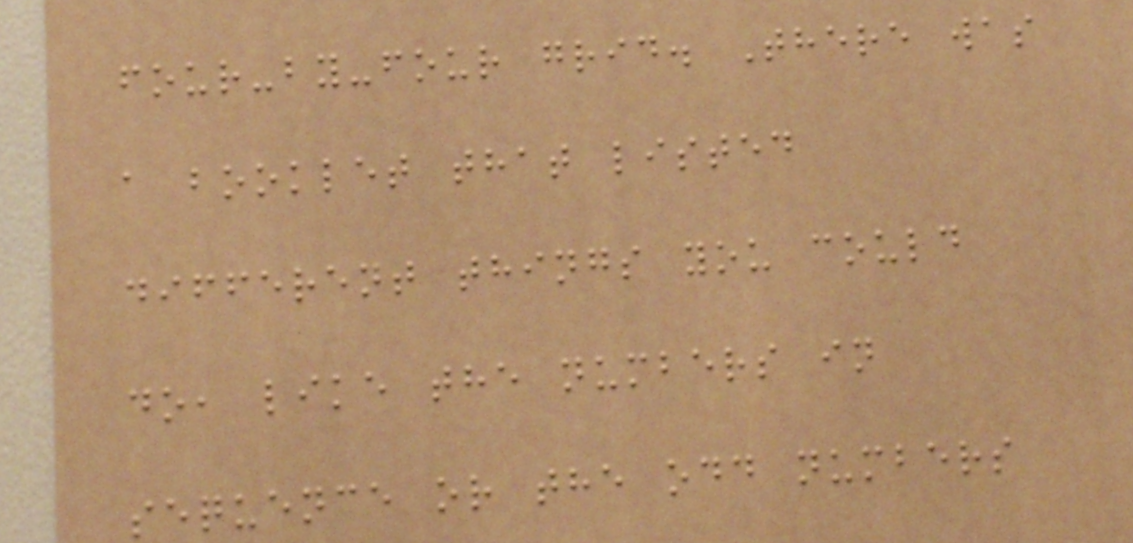four-by-four grid. There was
a booklet that listed
different things you could
do, like the numbers in
sequence or the odd numbers
